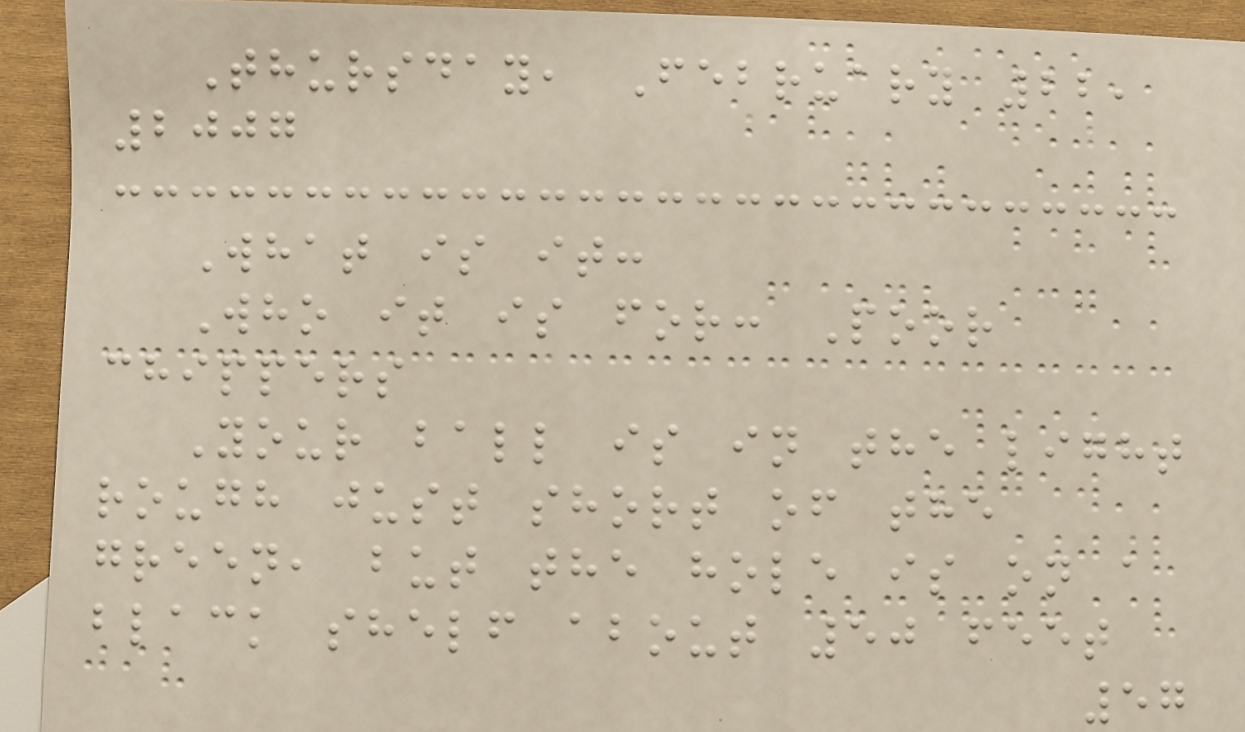Thursday, February 22,
2007
What is it:
Who it is for: Poor
chippers
Your ball is in the light
rough just short of the
green, but the hole is on a
black shelf about 50 feet
57
